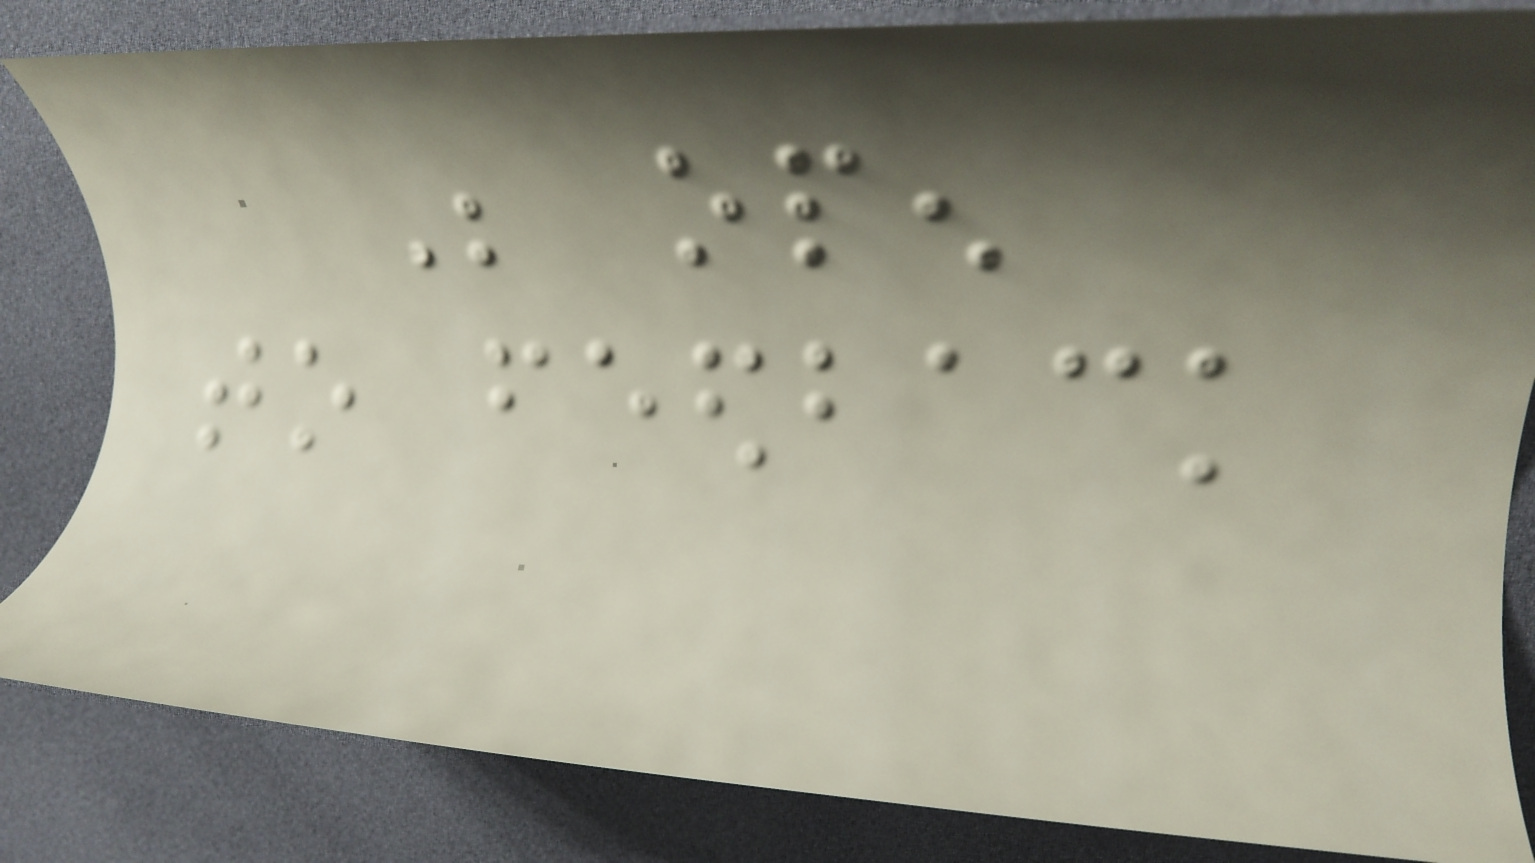Be open
to feedback
